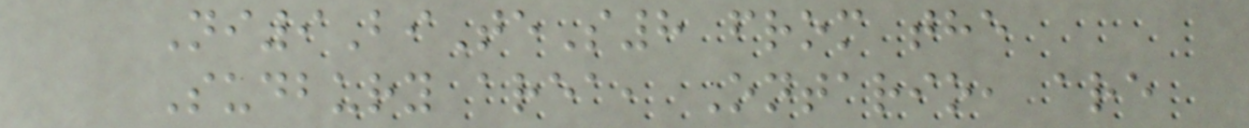Ni9BiTeS8 from the
Sudbury area, Ontario, are
